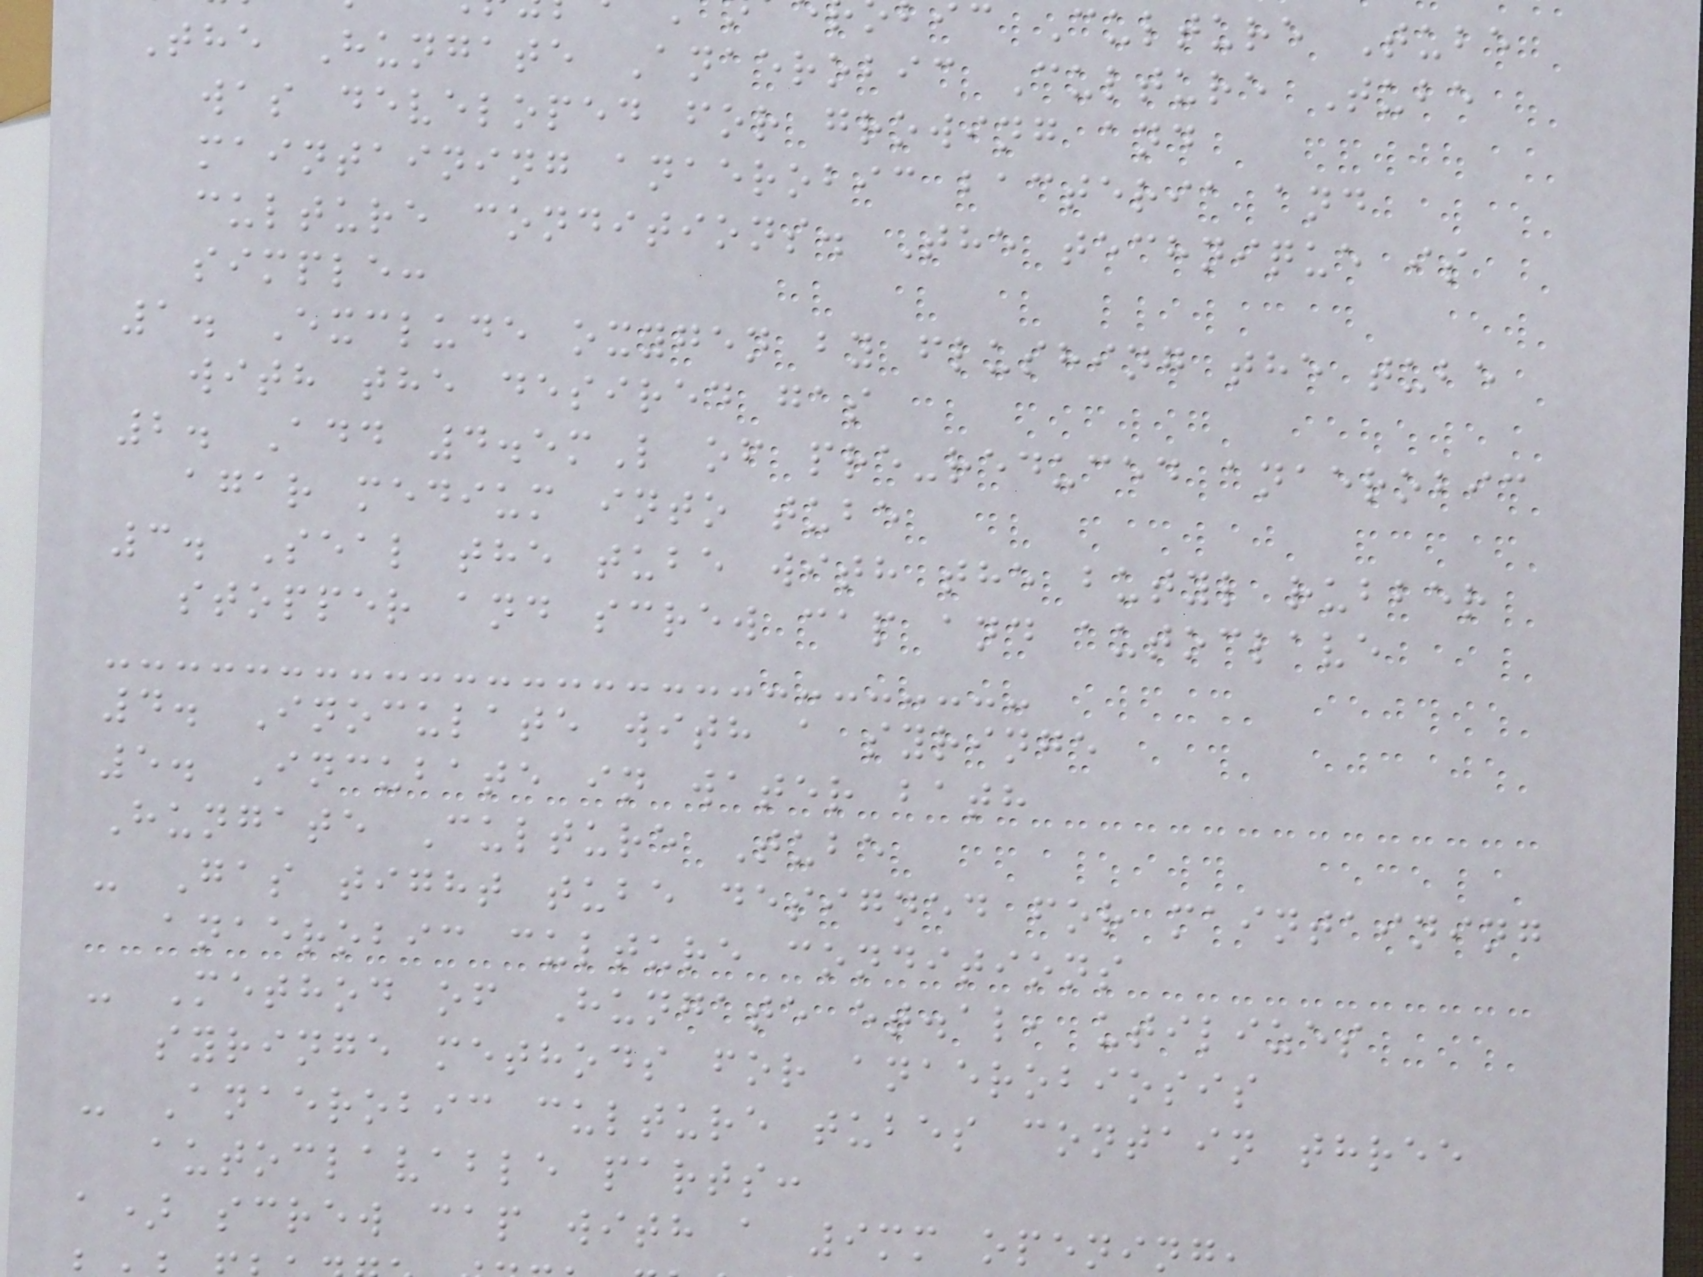c Culture Tube
The Hungate Anaerobic Culture Tube
was developed for growing and
maintaining anaerobic bacteria and
culture conditions. The technique is
simple:
1. Exclude oxygen by flushing the tube
with the desired gas
2. Add 4.5mL of pre-reduced anaerobic
agar medium into tube
3. Seal the tube with the butyl rubber
stopper and screw cap and autoclave
4. Inoculate with a syringe
5. Incubate in water bath
Hungate Culture Tube
- Gas tight tube designed for maintaining
anaerobic culture conditions
- Method of Hungate et.al, utilizes
syringe methods for anaerobiosis
- Anaerobic culture tubes contain three
autoclavable parts:
a) screw cap with a 9mm opening
